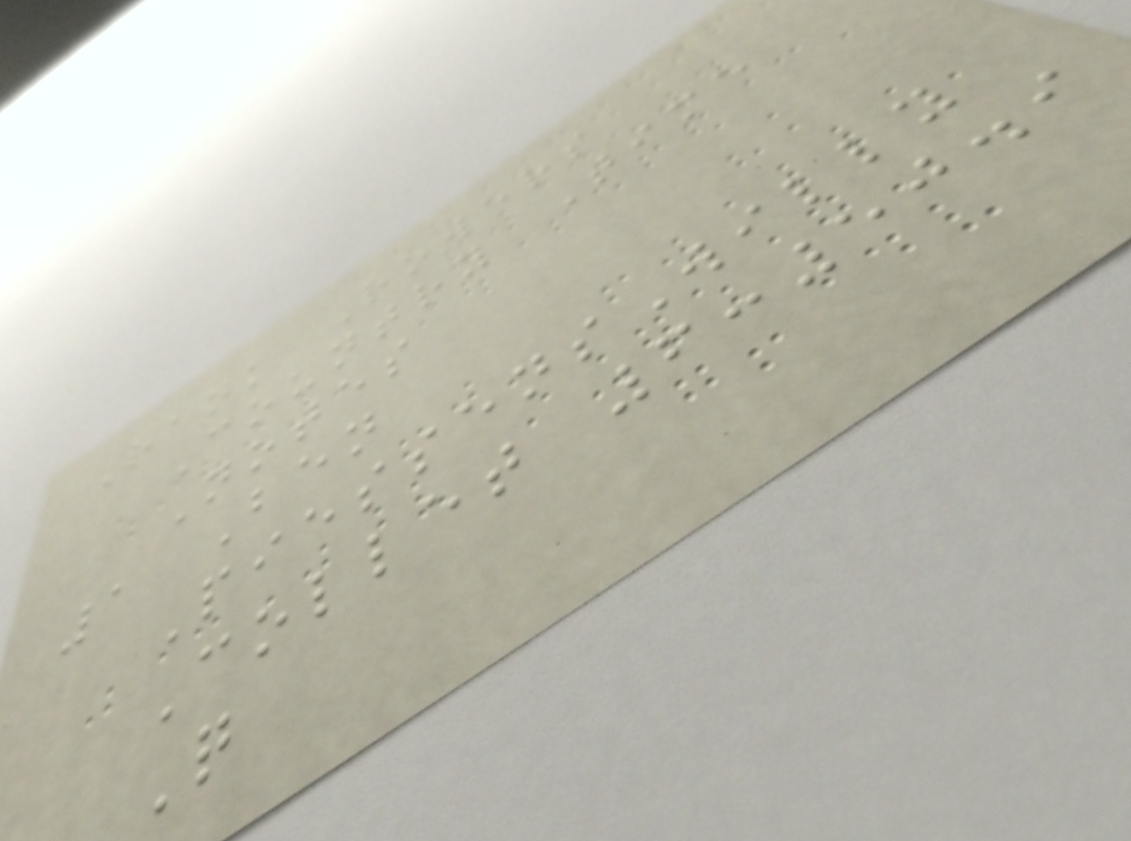Rank Rowers
Country Time
Notes
1 Ben
PiessensWilly
Collet 6:50.9
Q
